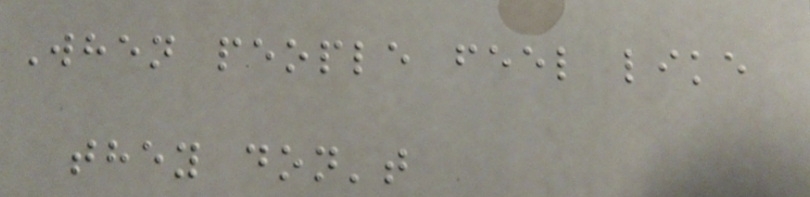When people feel like
they don't
